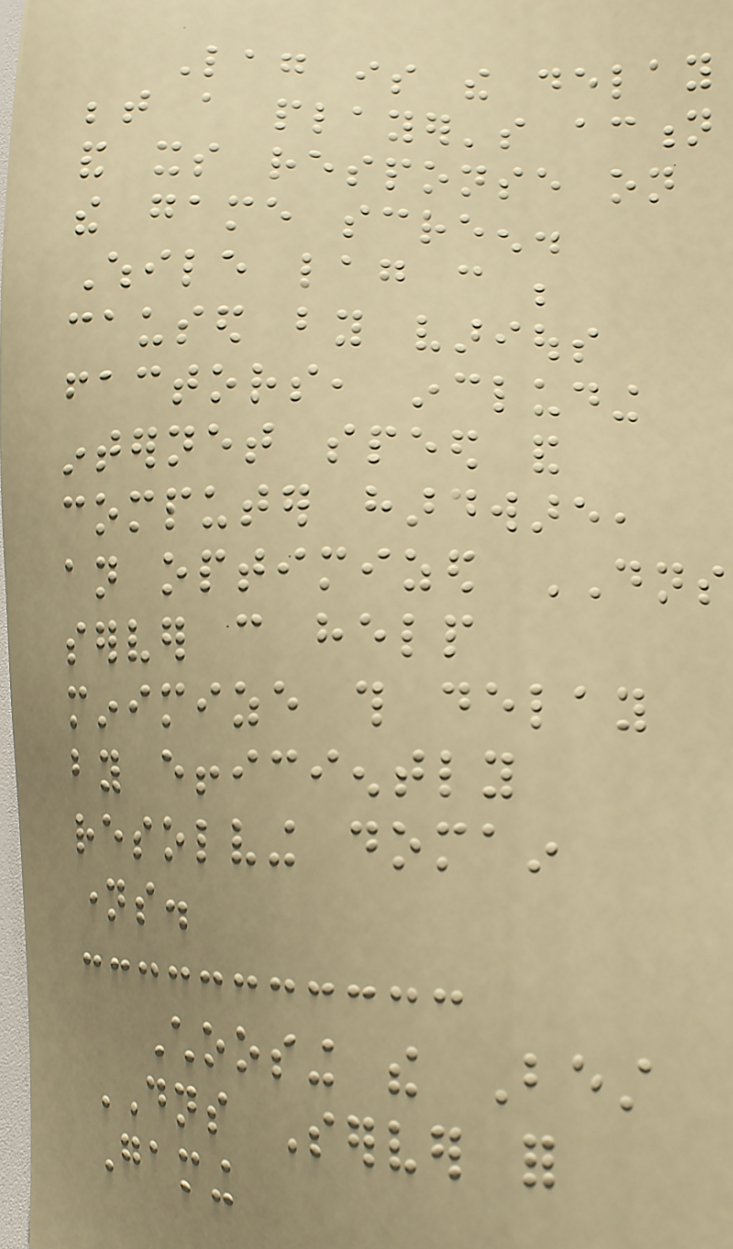Lag is the delay
between a player's action
and its response on
the game screen.
While lag can be
caused by various
factors, including
internet speed and
computer hardware,
an optimized DNS
server can help
minimize this delay
by efficiently
resolving domain
names.
Choosing the Best
DNS Server for
Gaming
